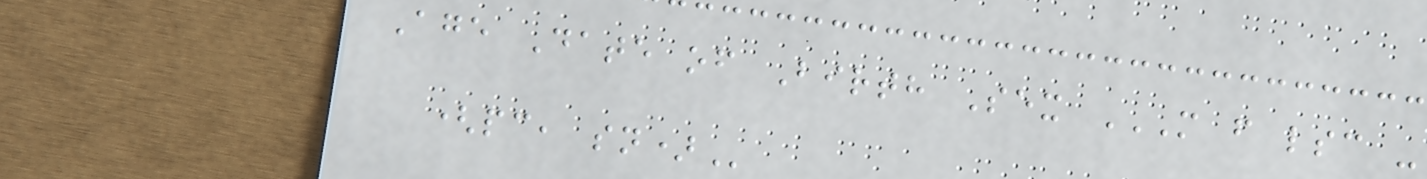Age Date of Birth Sex M F LSC -
(PC, SN)
